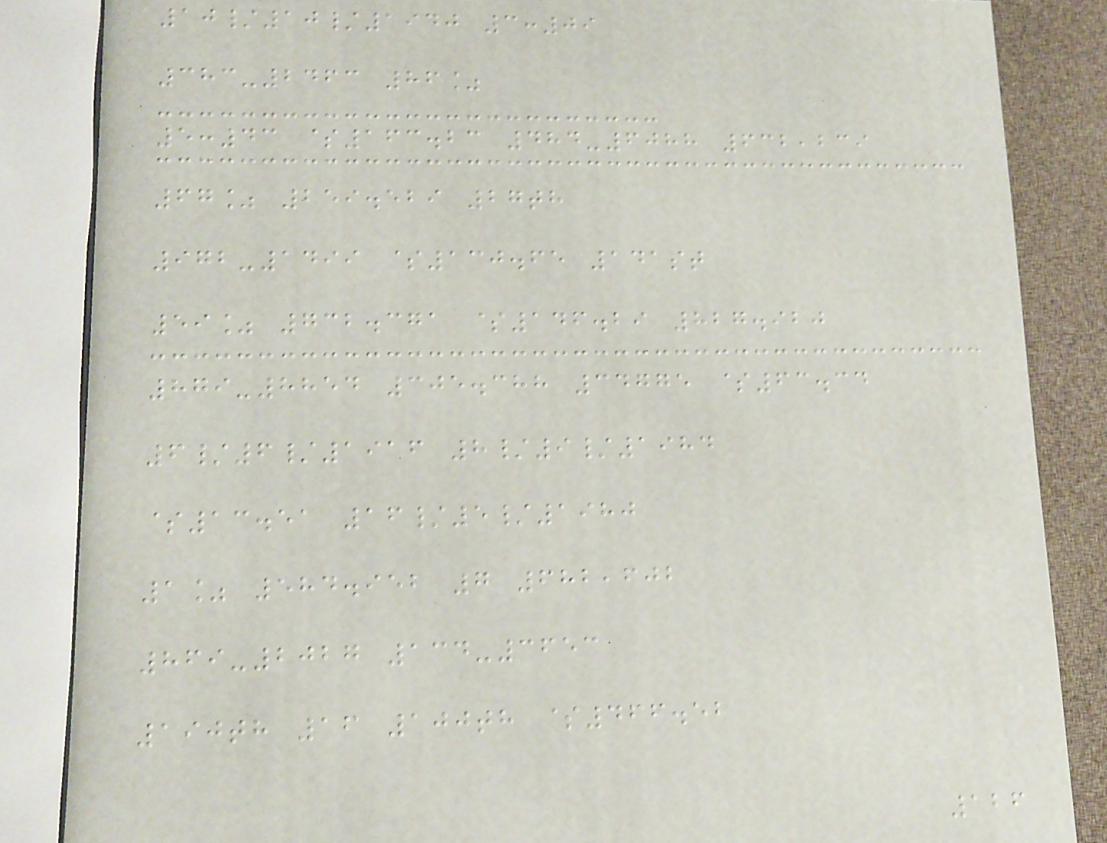10/10/1940 3:09
383-2463 86%
5:43 $163.23 484-6088 632,239
67% 259.529 27th
972-1499 $130.65 141st
59% 732.371 $146.29 827.920
879-8854 305.388 34775 $63.34
6/6/1916 8/9/1984
$13.51 16/5/1980
1% 584.952 7 682,602
869-2027 134-3653
190th 16 100th $466.52
126
